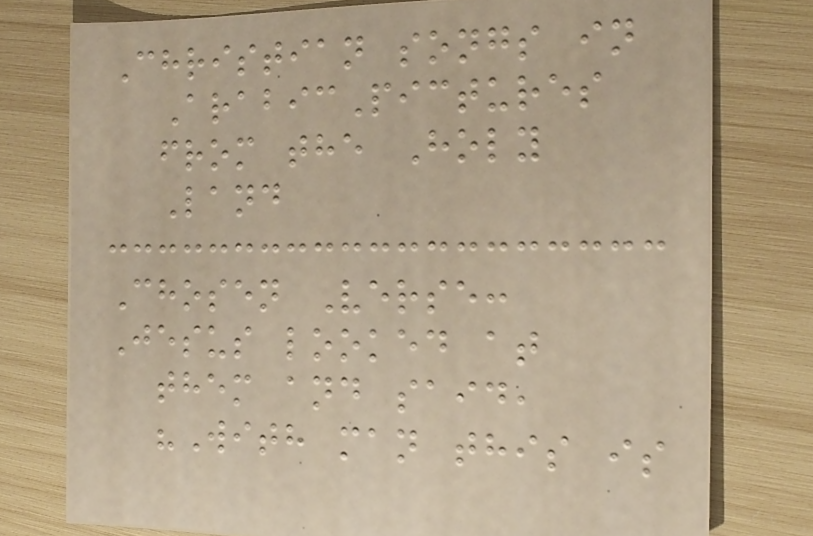Christian songs in
ArabicPictures
from the Holy
Land
Chosen Verse:
Jesus looked at
them and said,
"With man this is
